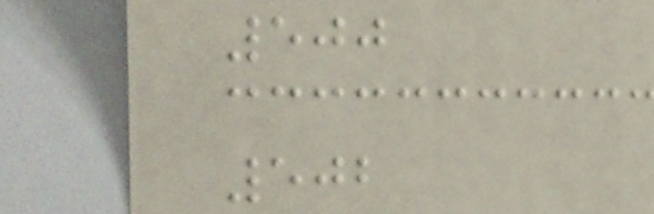500
502
